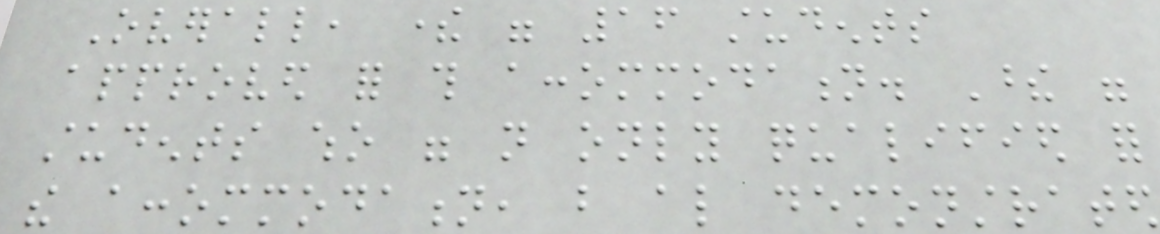Overall, there were 16 students
approved for this accommodation. These were
students who were not only qualified for
the accommodation, but also demonstrated
